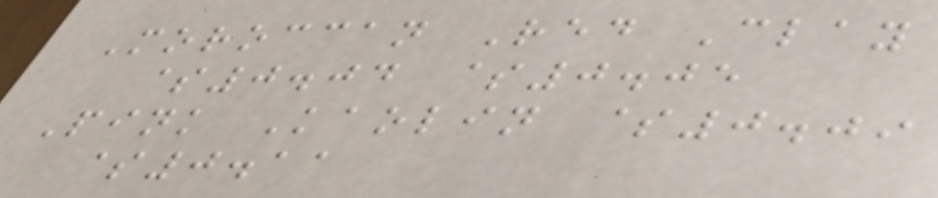Moroccan Red Clay
$0.04 $0.05
Pink Kaolin $0.09
$0.11
